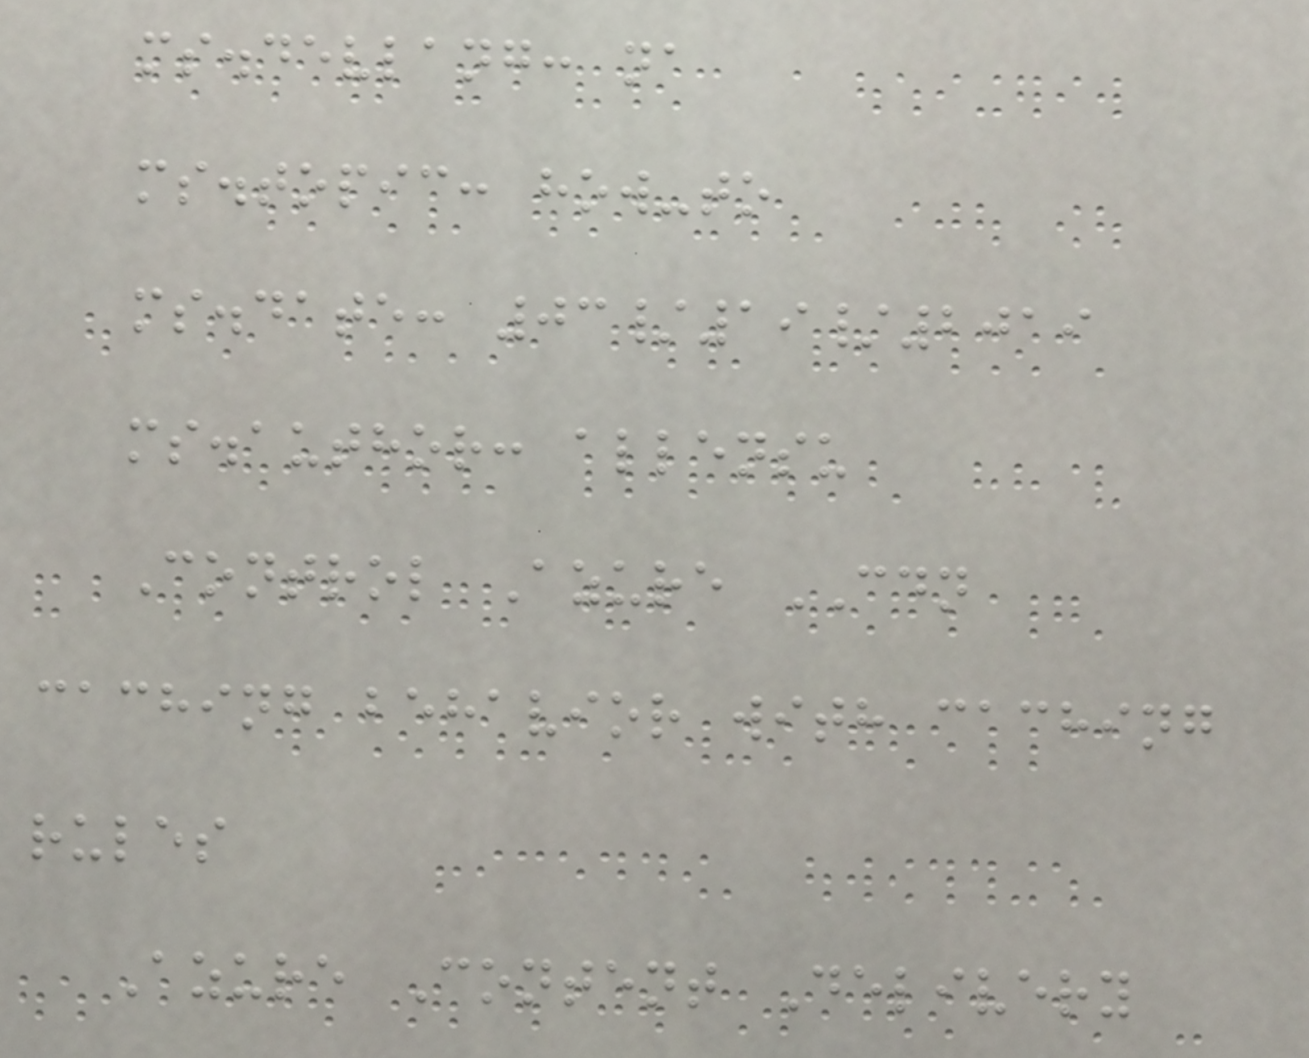ms.devlang: na
ms.topic: how-to
ms.date: 03/19/2019
ms.author: allensu
Control Azure CDN
caching behavior with caching
rules
Azure Content Delivery
